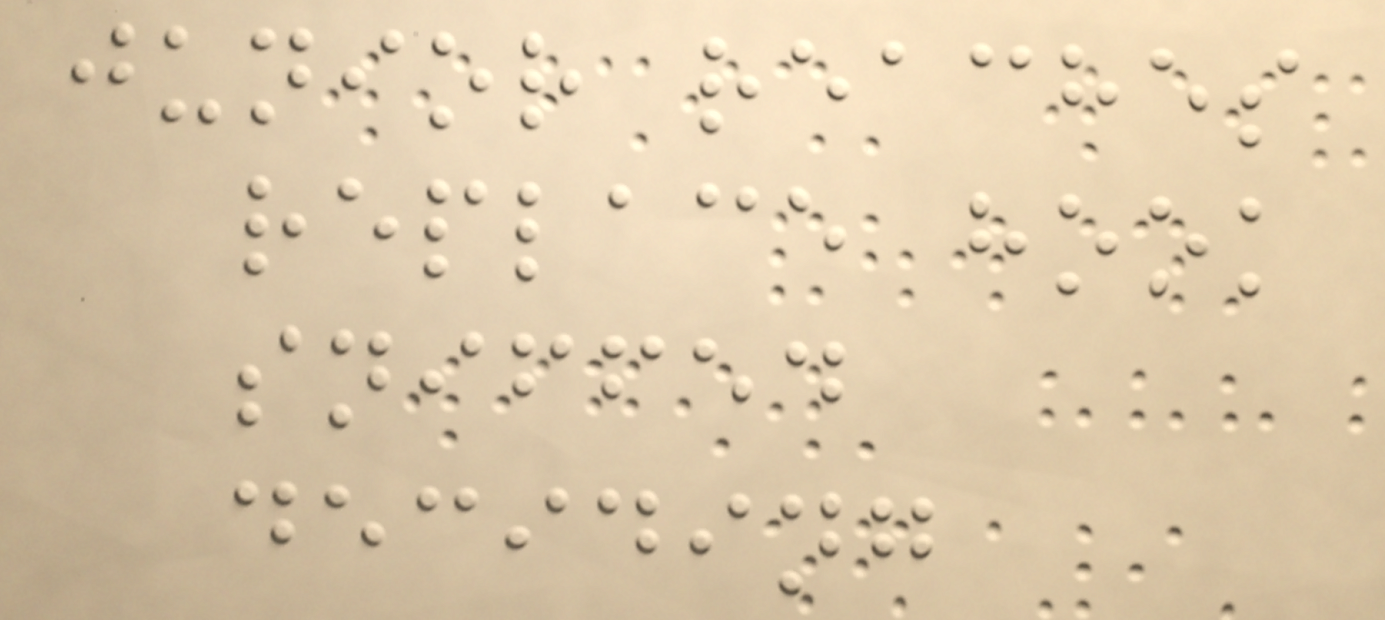junior reaches
replace hook
sniffed
deciding
